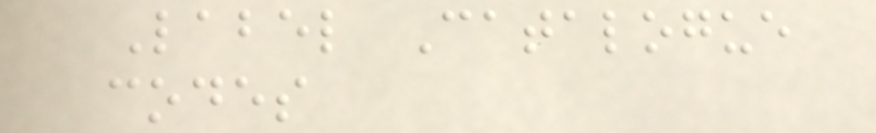Label Catalogue
codes
